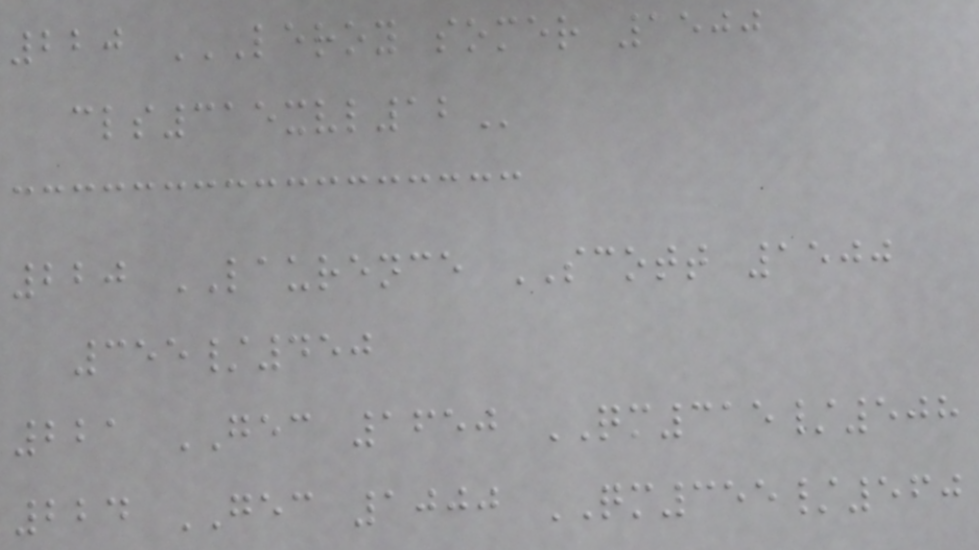220 LEROY SOMER 1500
CLS315XVL12
220 LAURENCE SCOTT 1500
355/450
221 GEC 1650 QM315/508
224 GEC 1000 QM355/560
